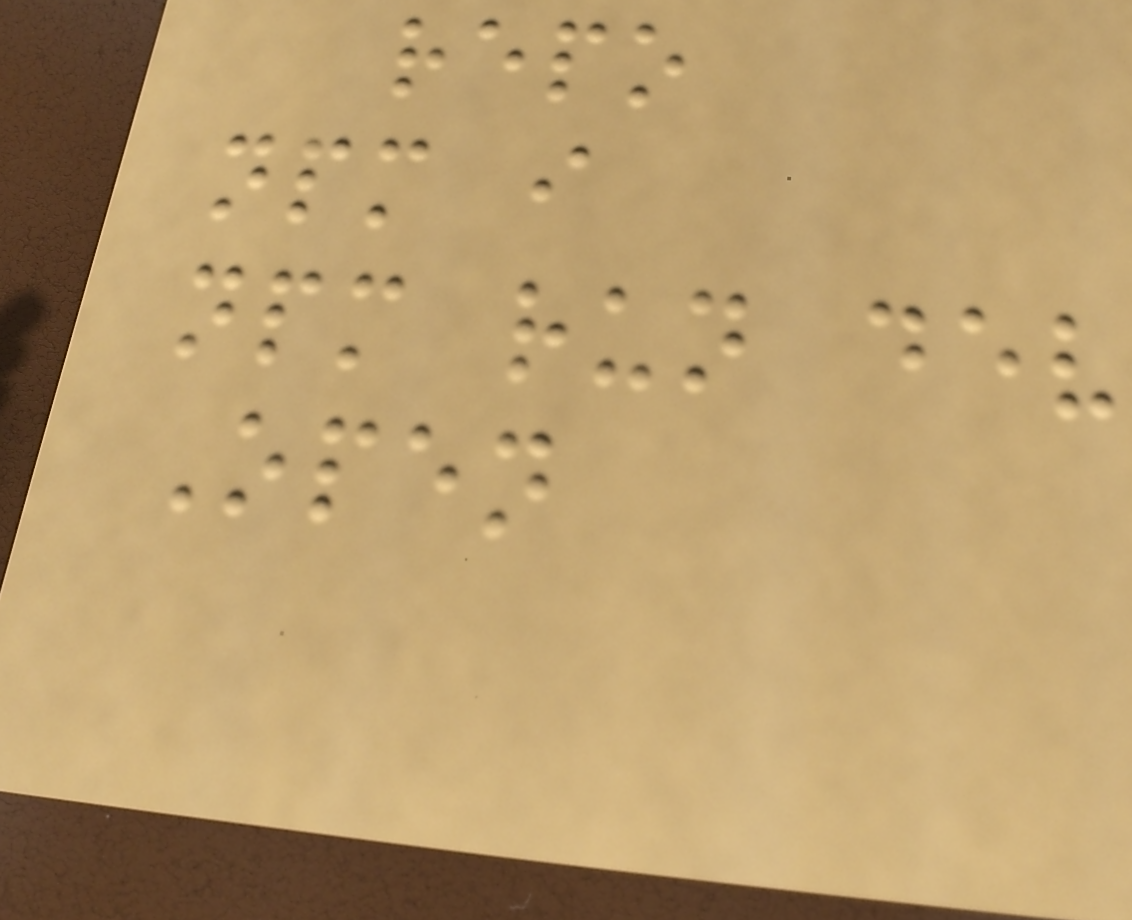repo
npm i
npm run dev
Open
